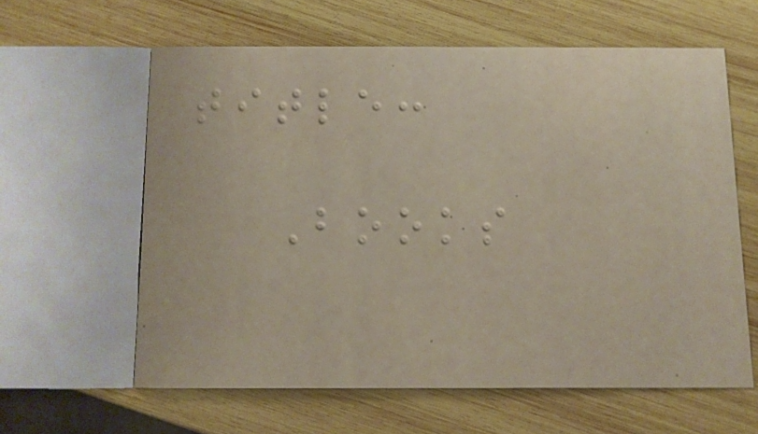title:
Books
